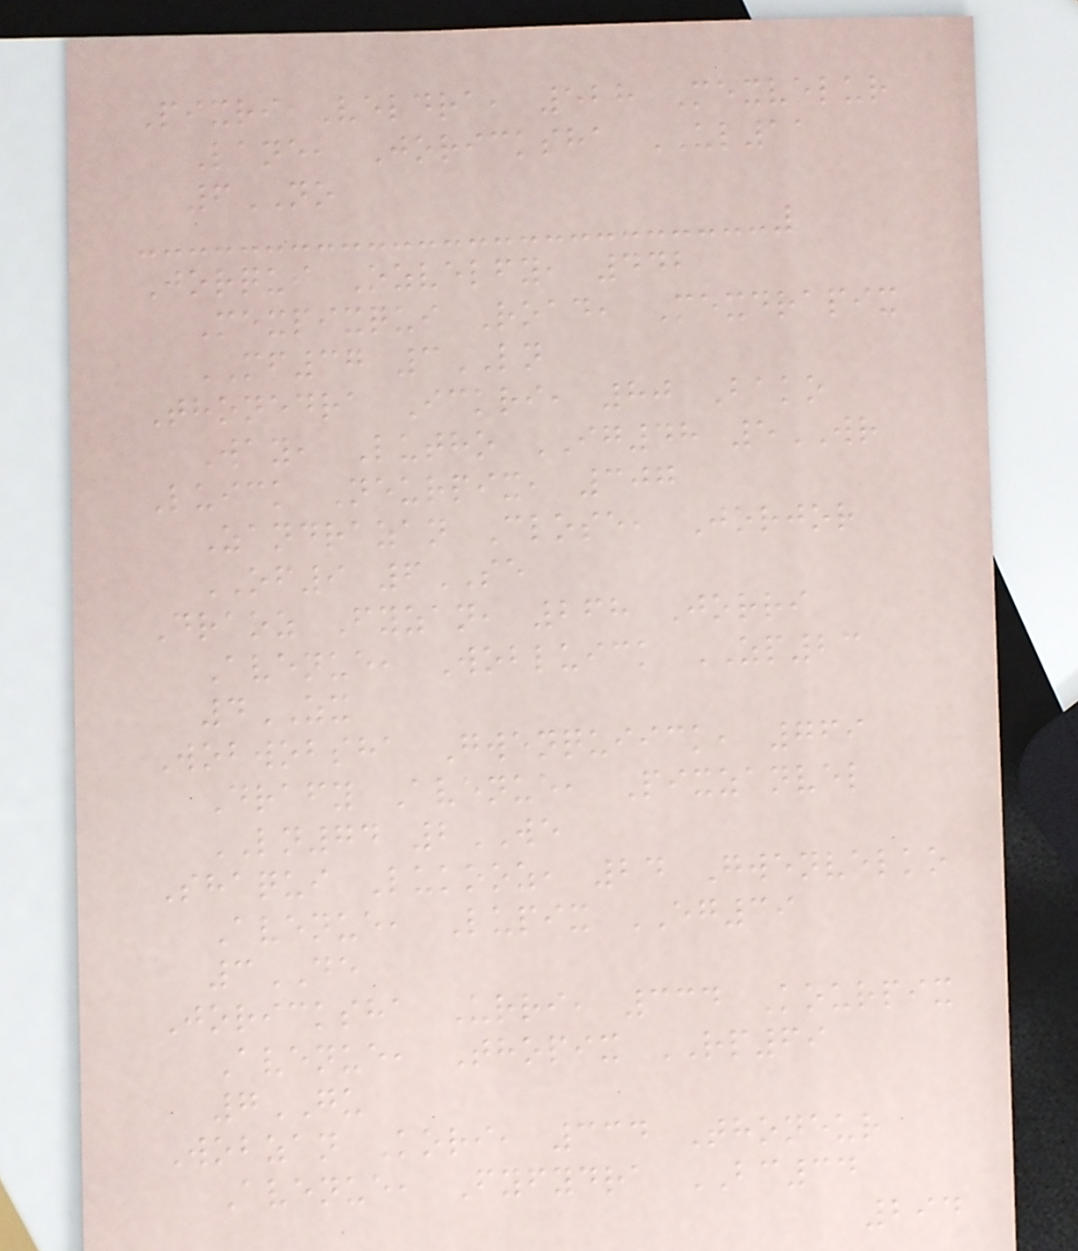Pixri Veldra, 528 Mexvelur
Lane, Joricksha UL11
6NO
Jorqui Ozvelfy, 442
Mexpixqui Road, Mexdrapix
MF37 3LN
Thonedra Ickri, 80 Bako
Way, Lutho IG48 5WR
Luick Neurpix, 307
Zandrazan Close, Jorjor
OF9 6SE
Draoz Fyzan, 268 Jorri
Avenue, Wobluick ZP23
4ZX
Wobwobsha Gwenquiick, 769
Drafy Avenue, Pixzanvel
LN74 2WE
Shaqui Lukooz, 24 Gwenvelko
Avenue, Lupix EG39
3DE
Joricksha Urri, 334 Kourpix
Avenue, Thopix RP69
7GU
Wobzan Kori, 334 Thoneur
Avenue, Fyfydra BC34
294
